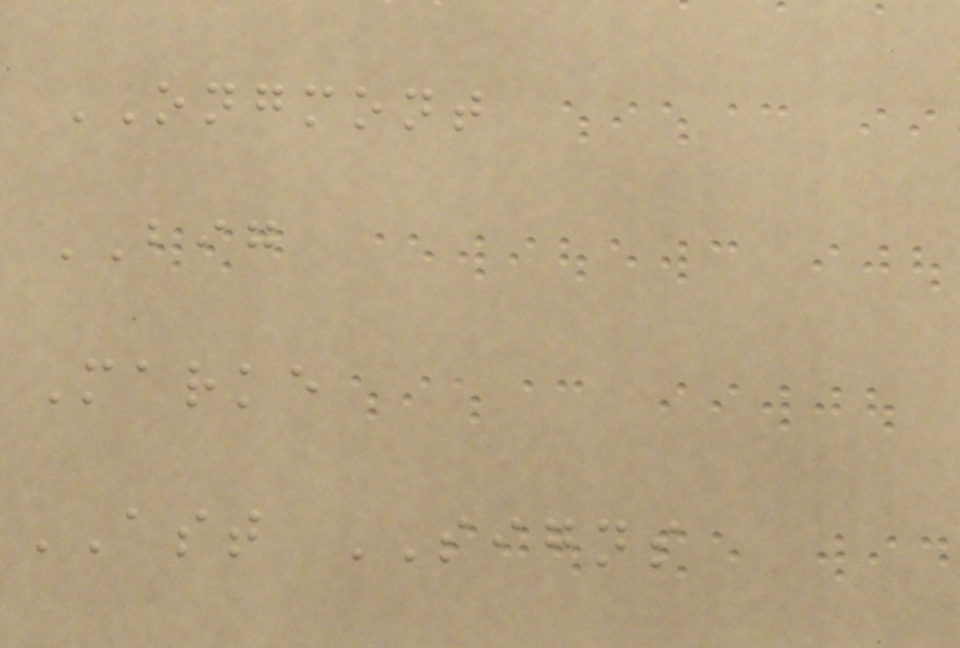ONGMONT
BIG
Marke
AST SIGNS
